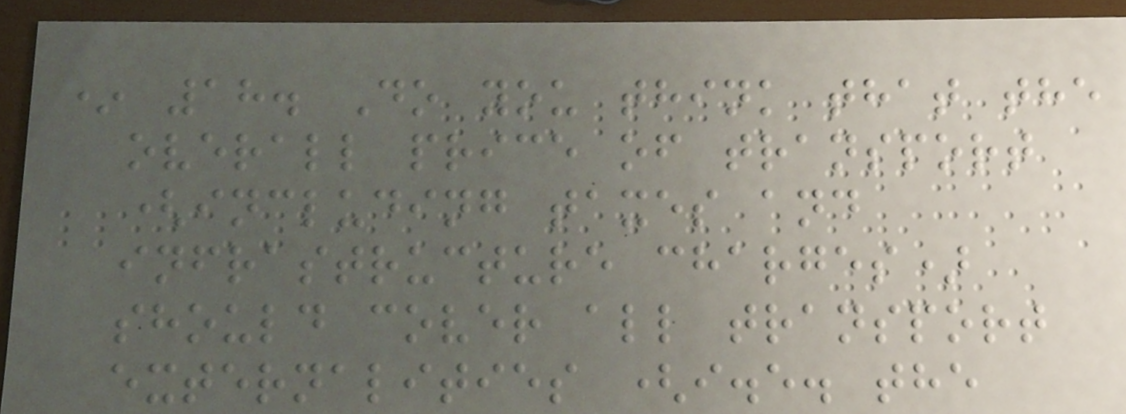* 18. Do you think that the
overall price of transport
(including taxes and
infrastructure charges)
should cover all transport
externalities (i.e. the
